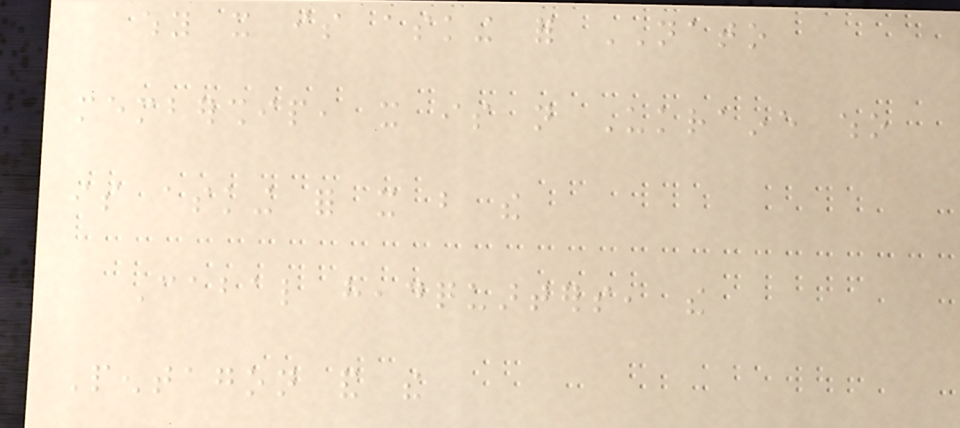why it is asking for NATO
membership, it is not Ukraine who
is asking for it but the
Cabal headquarters, the
Pentagon and the
